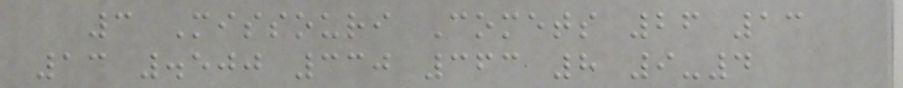3 Missouri Comets 26 13
13 .500 330 363 8 9-4
